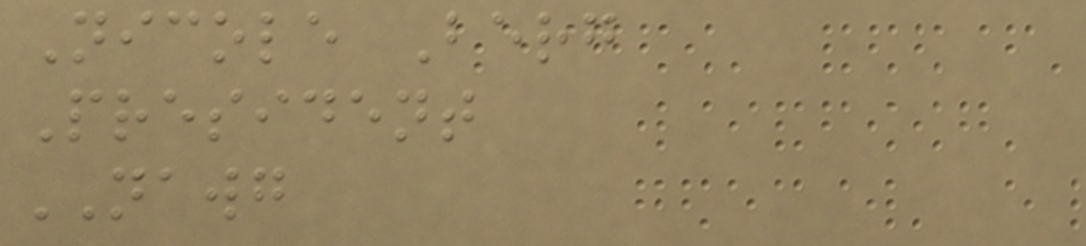Nicole Berg
President
NAWG
